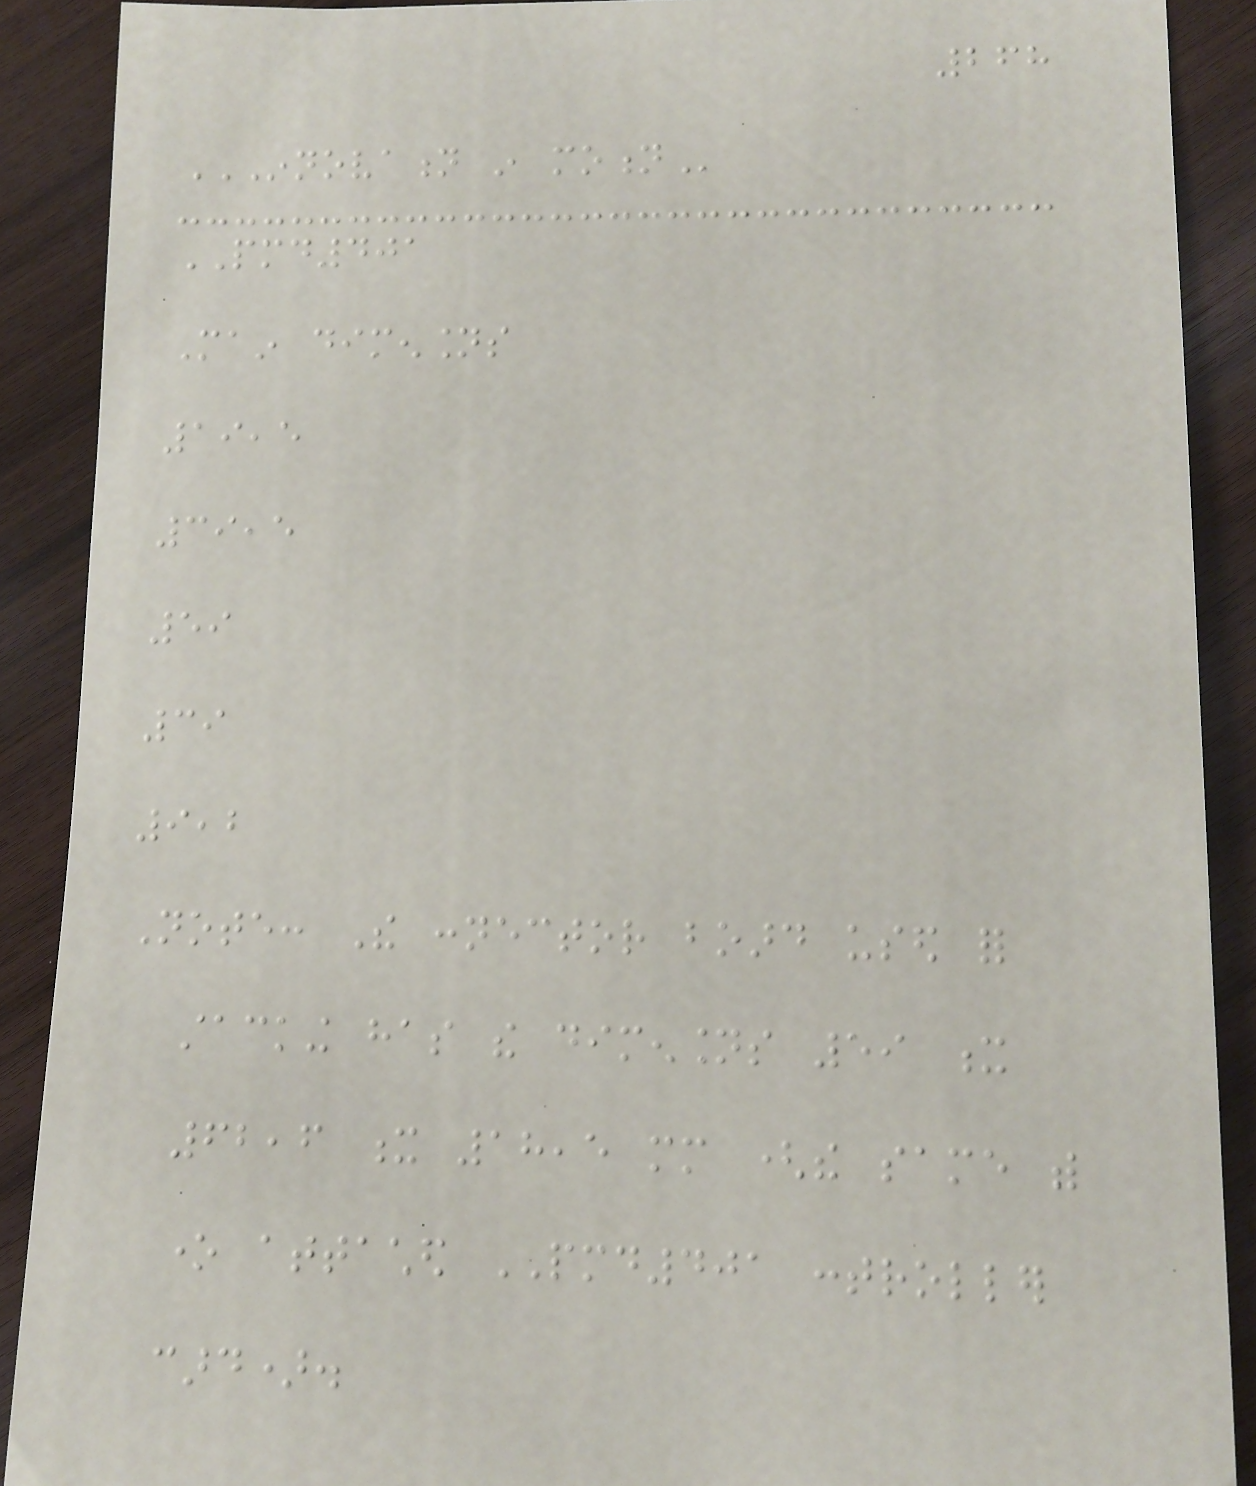268
INNOVATION IN MOTION
PMD401
Main dimensions
19,5
39,5
59
39
9,2
Note: The connector board used for
stacking has the dimensions 59 x
62,6 x 18,5 mm (the same with
one attached PMD401 controller
card).
